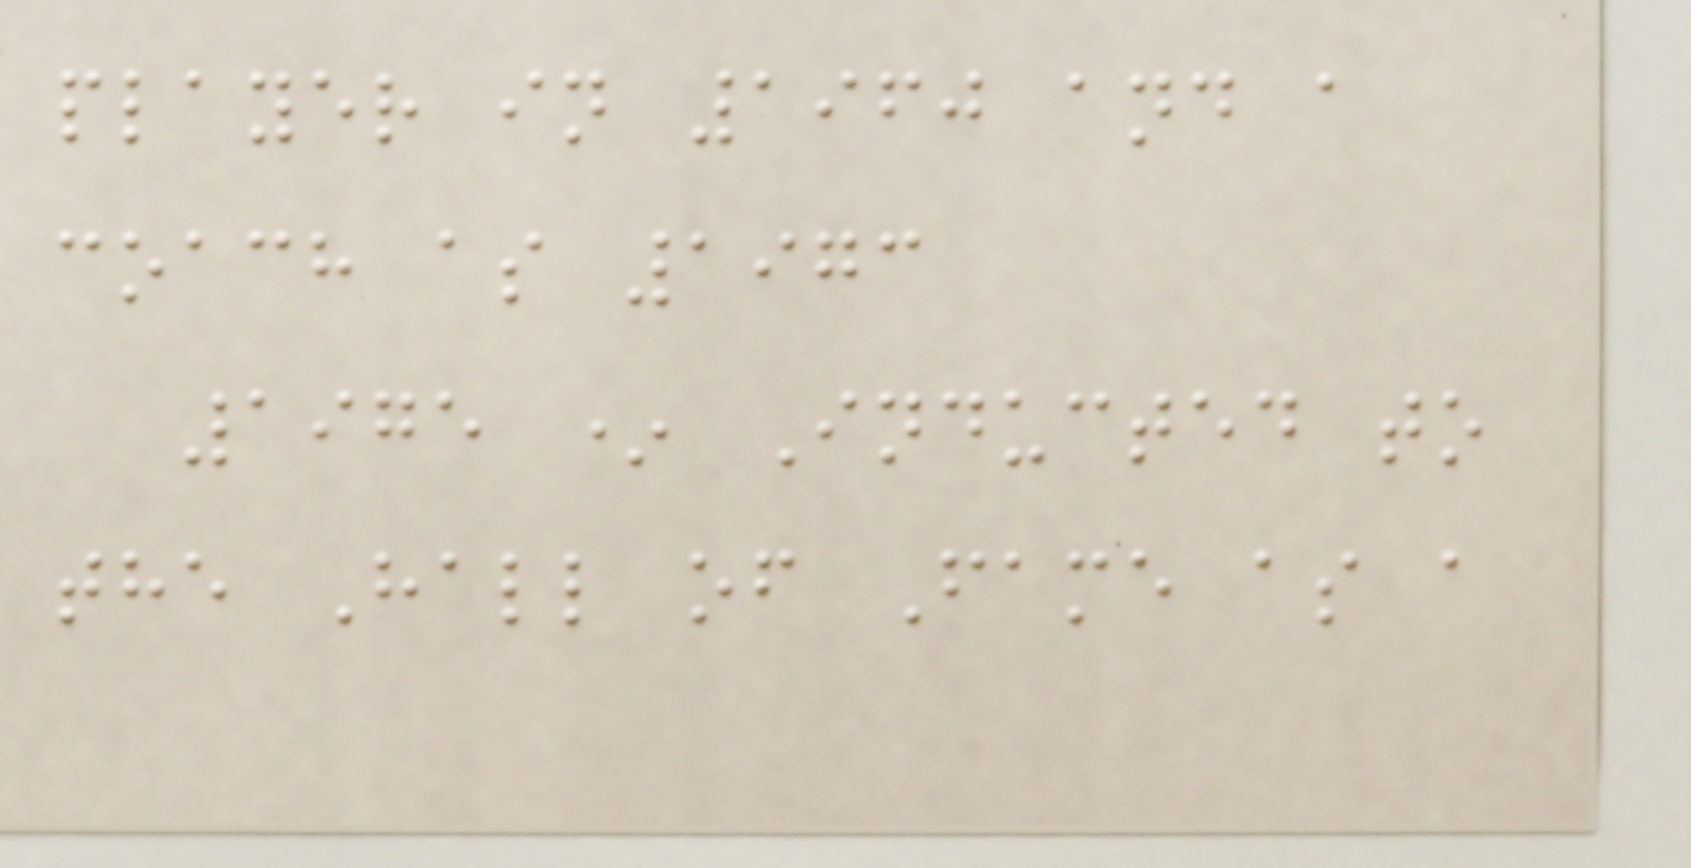player in 1960 and a
coach as 1973
1975 * Inducted to
the Hall of Fame as a
